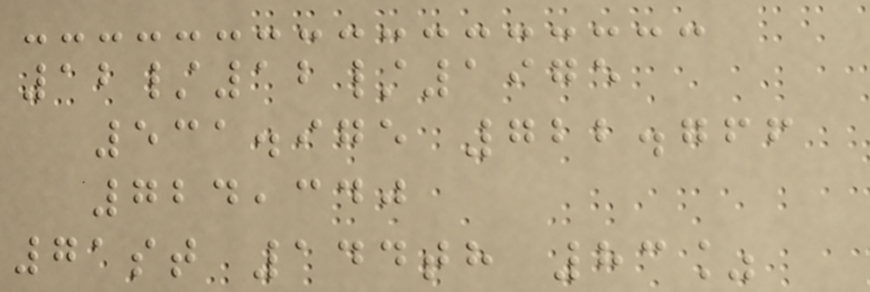12/12/1975
531.975 722.766
724,340
71st 144th 83%
